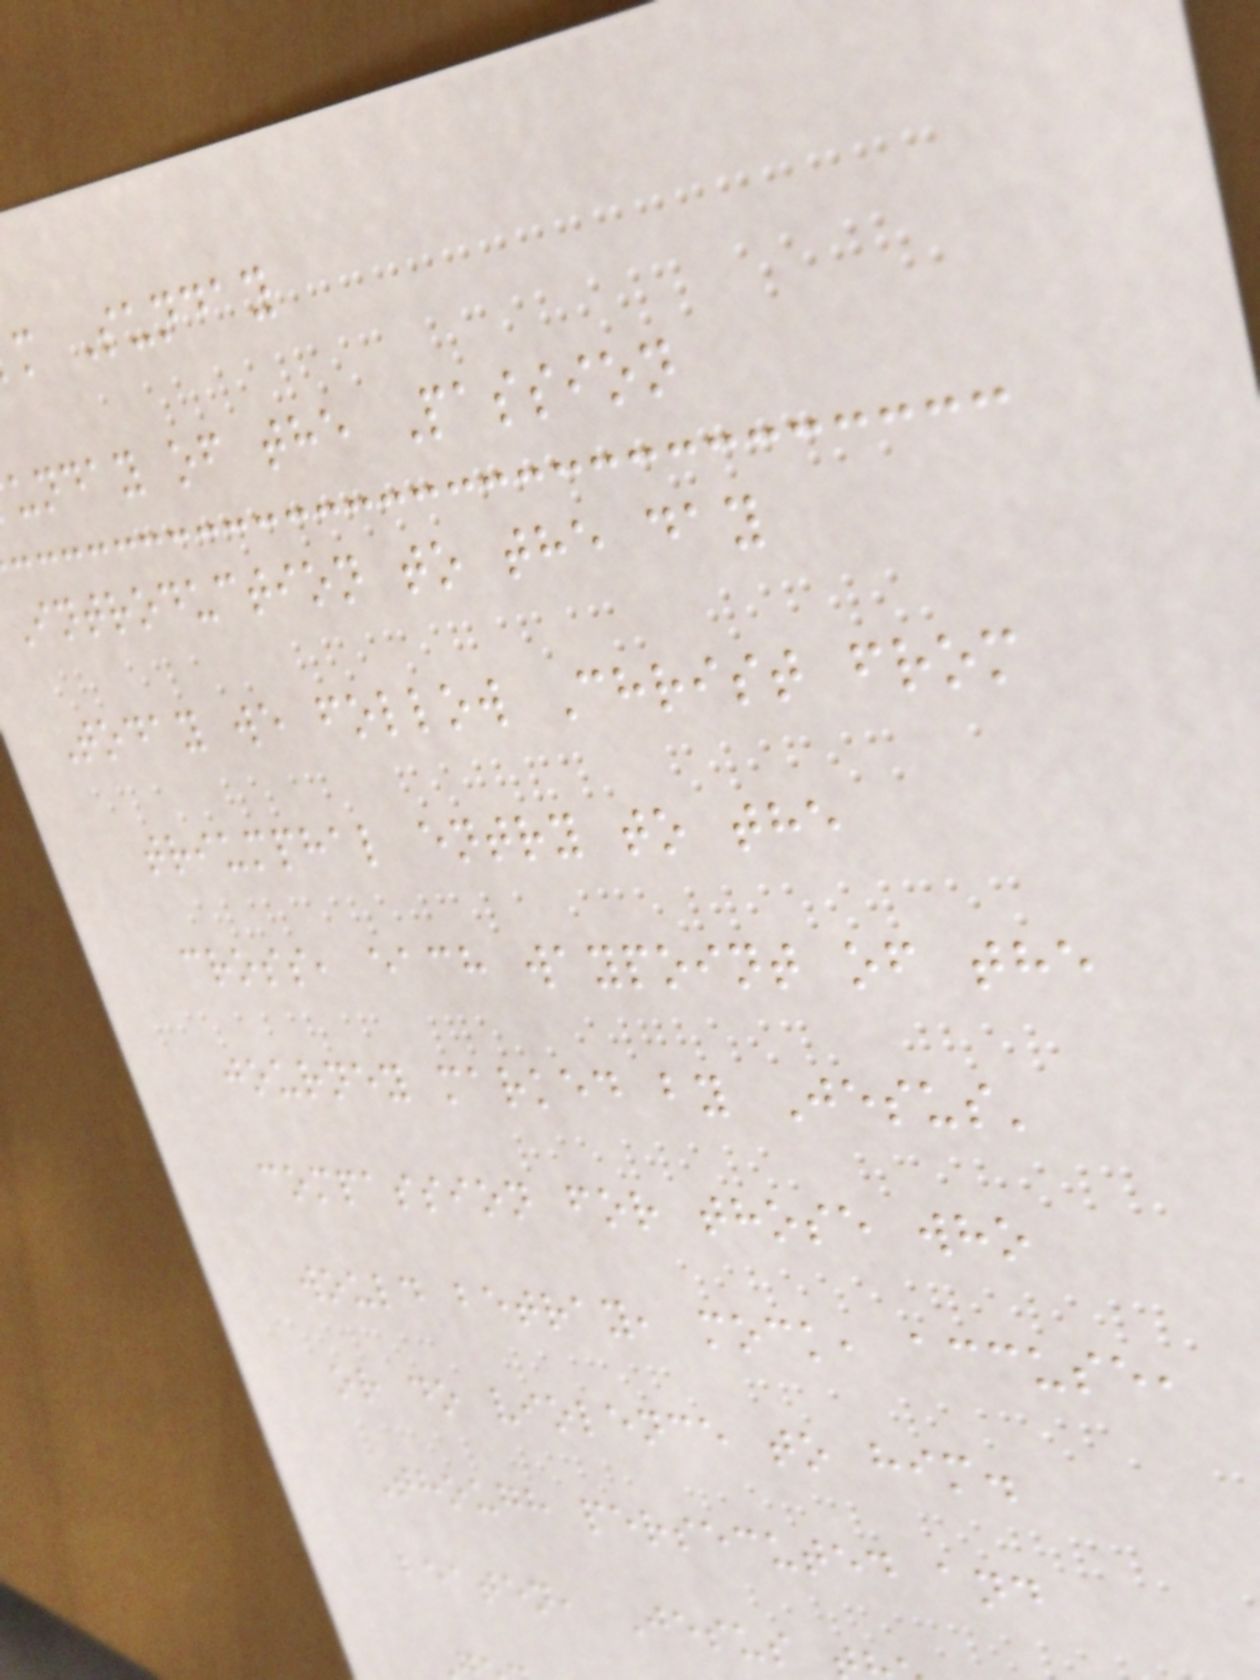m Sunday
unday of the Passion
Introduction to the day
Today we follow Christ from
triumphal entry to the
cross, each waypoint of the
journey marked by Jesus'
compassion for those who
would betray, mock, accuse,
or do violence to him.
Though persecuted and
beaten, Jesus
